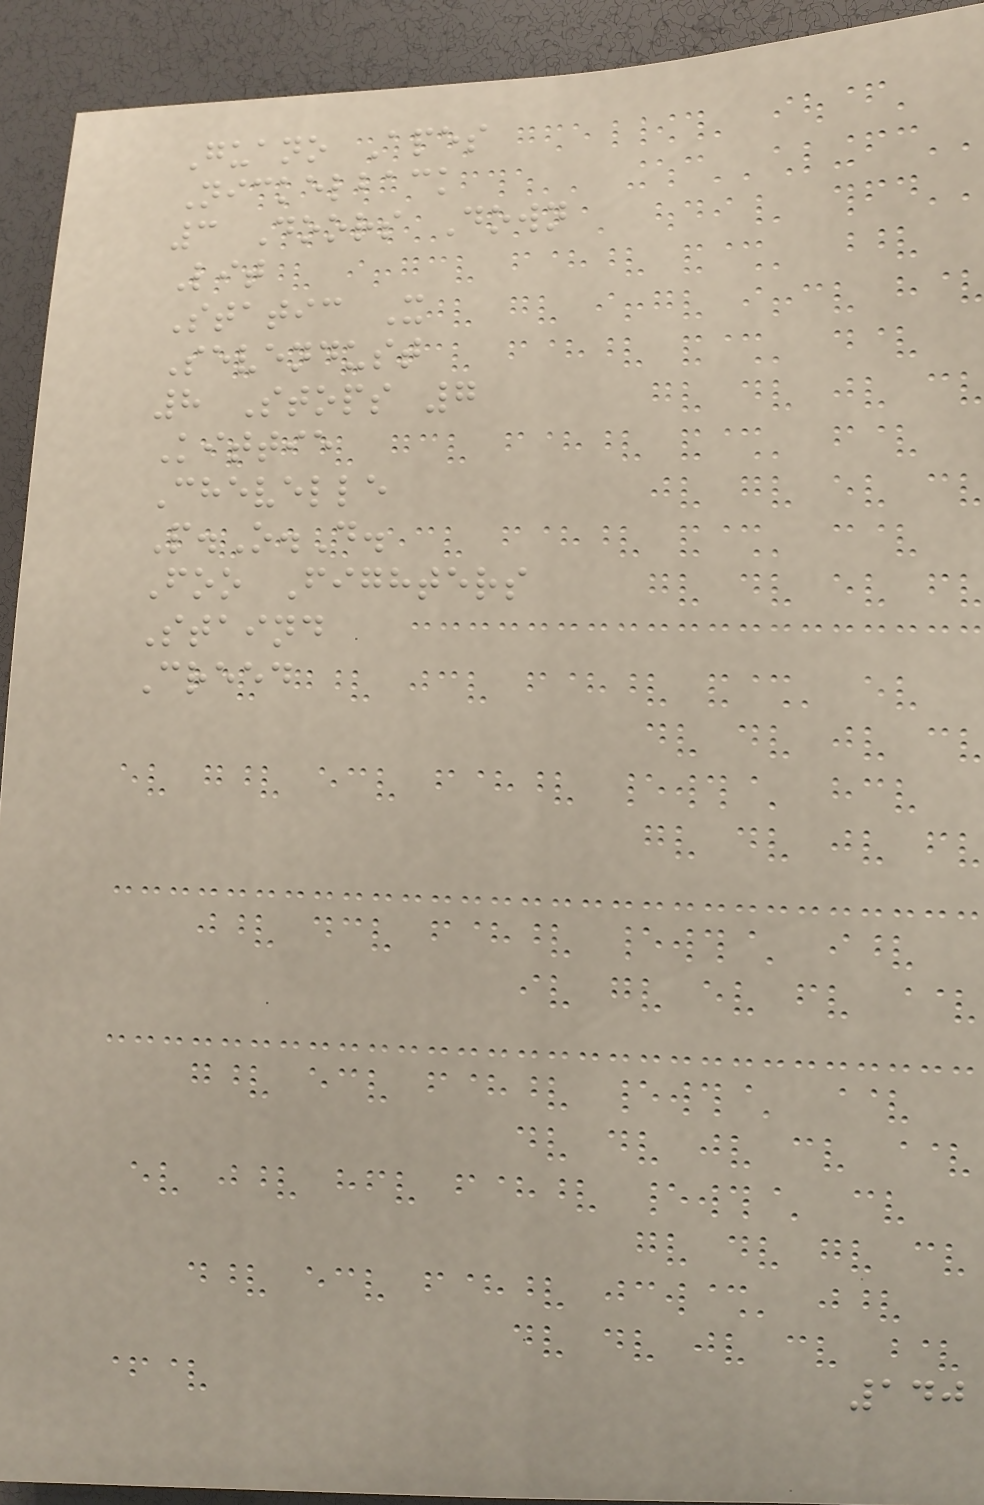Guano Apes
Nickelback
3 Doors Down
Lit
Static X
Sevendust
8 Stops 7
Kittie
Chevelle
P.O.D.
Foo Fighters
Staind
Creed
140
